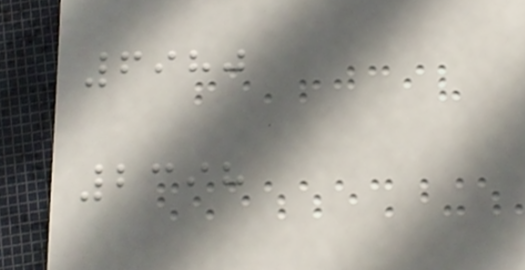6980
2398
